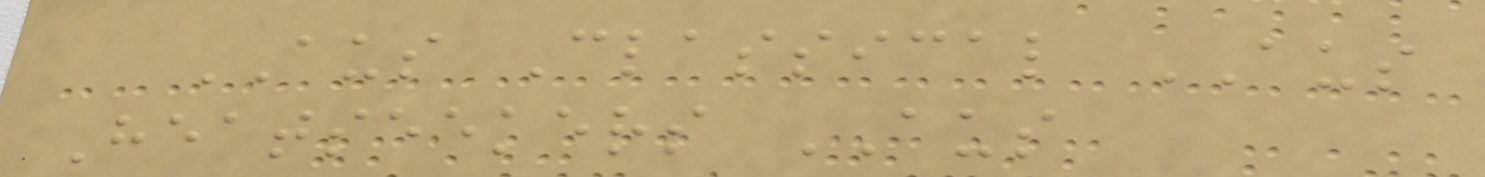AUS Classical AUS
Heatseekers AUS
